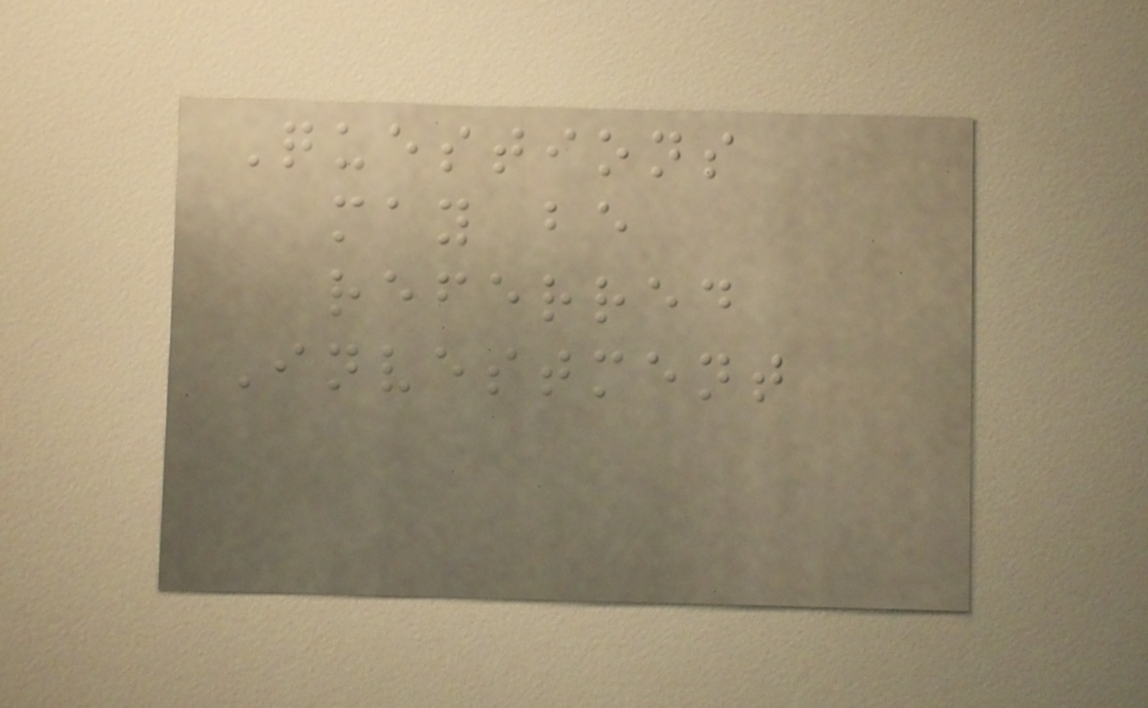Questions
may be
referred
Investment
